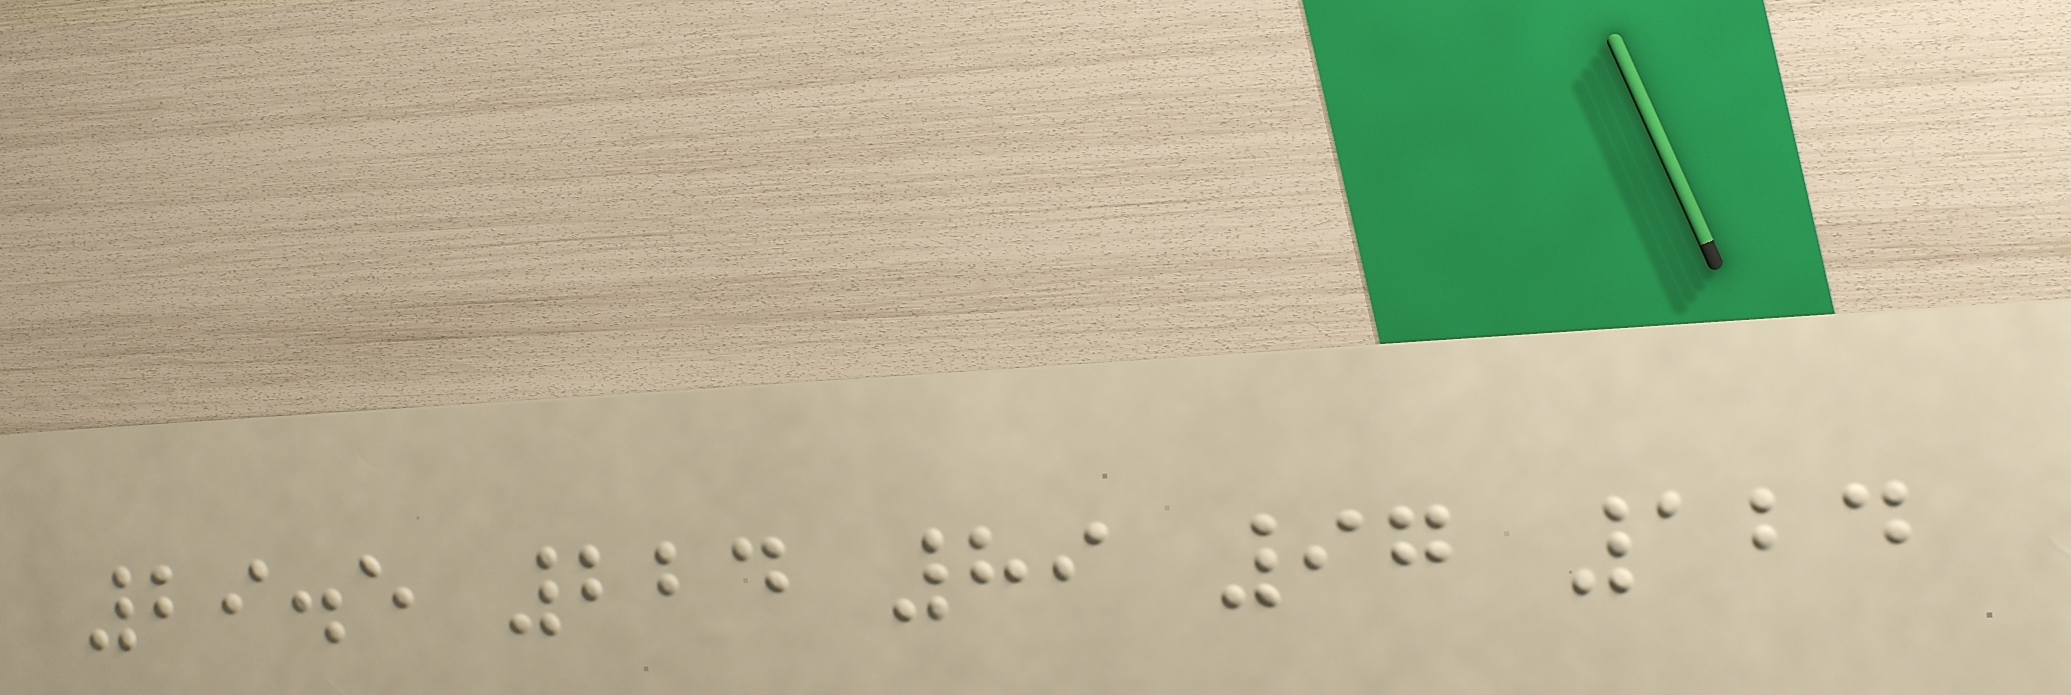29.5 224 89 97 124
